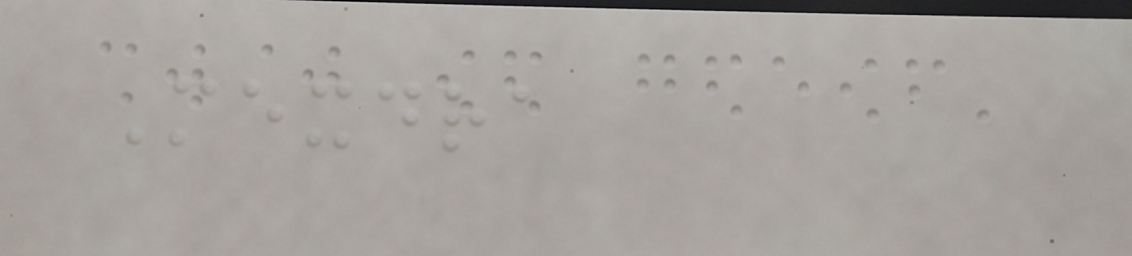Mexdra
